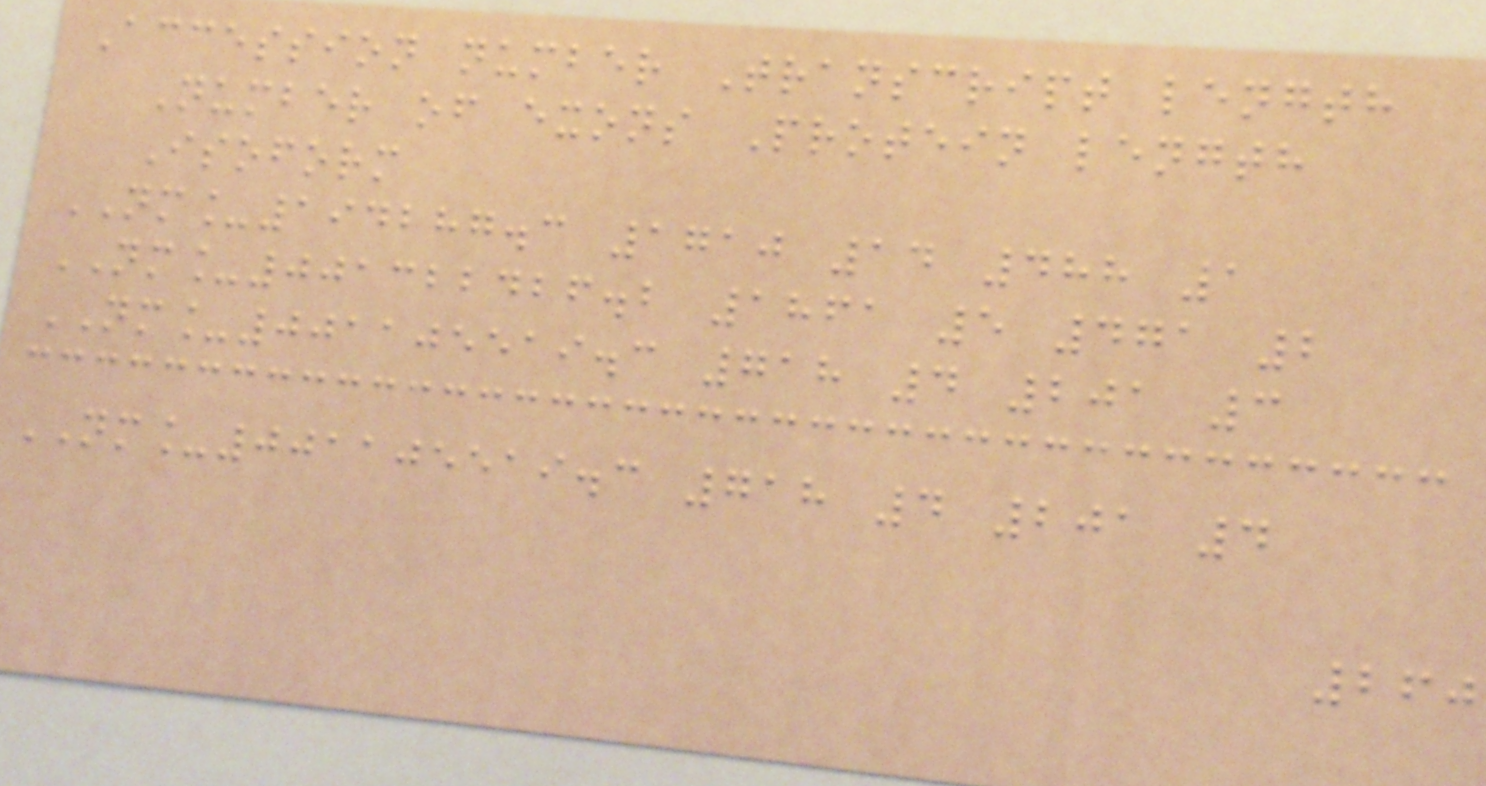Accession number Transcript length
Number of exons Protein length
Isoform
NM_194287.3 1710 14 488 1
NM_001322426.2 1861 5 471 2
NM_001105519.3 718 4 201 3
NM_001105519.3 718 4 201 4
260
